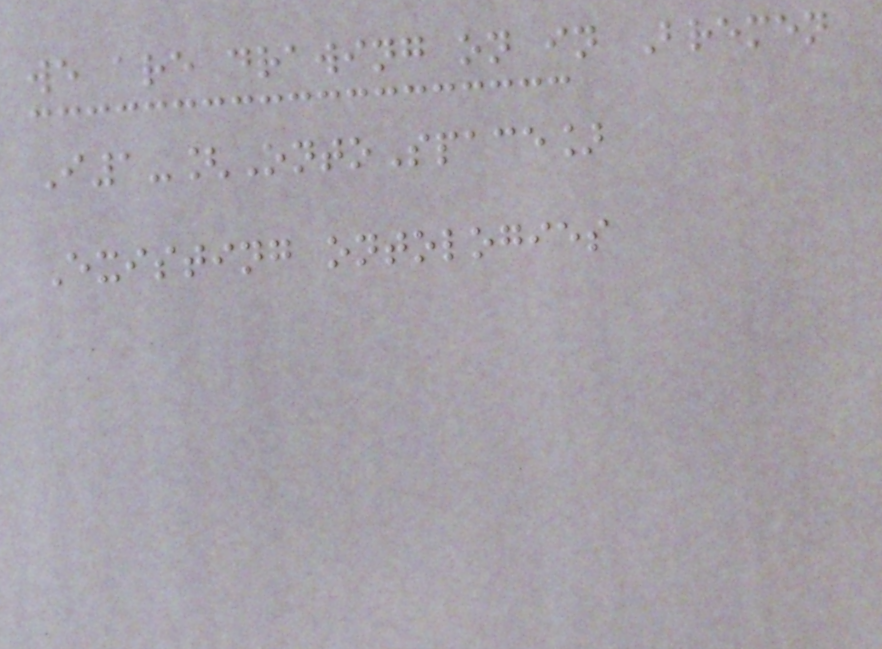we are drawing on in Bremen
I1-[OntoSpace]
Existing ontologies
